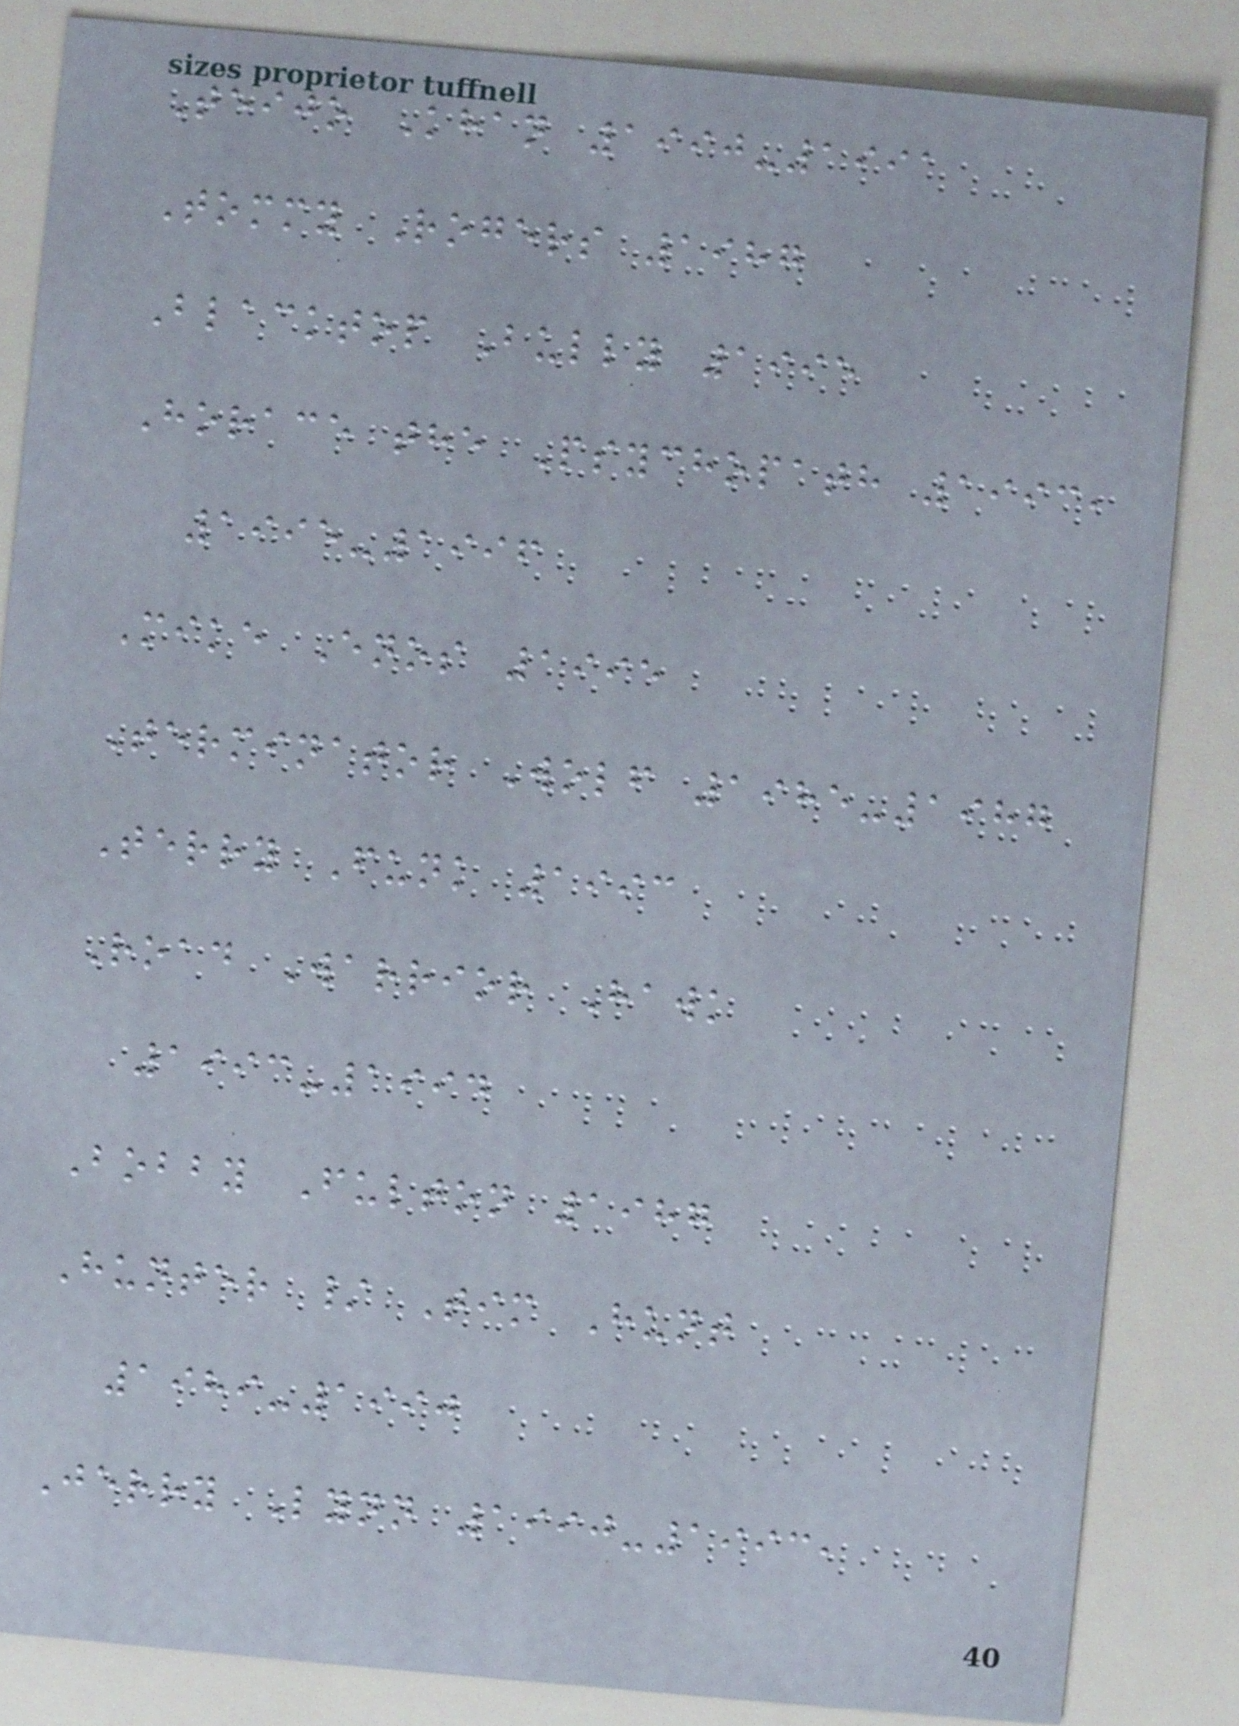Teijo Khan 1990-1991
Tommy Rogers 1987
Blacktop Bully 1995
Horace the Psychopath 1993,
1995-1996
Mike Enos 1995
Terminator Wolf 1985-1987
Terry Funk 1993
Road Warrior Hawk
1993-1994
Bobby Fulton 1987
Hunter / Tim Hunt
1989-1990
Jerry Lynn 1990-1993,
